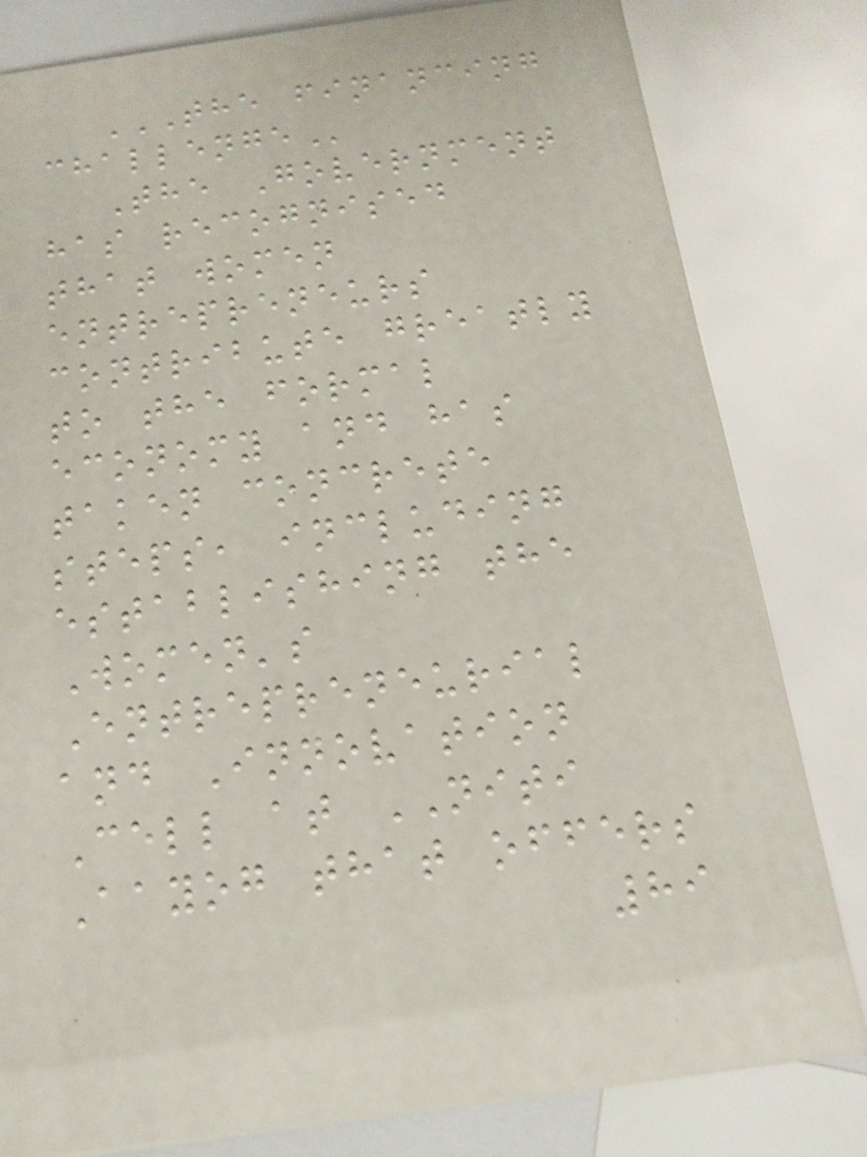THE FINANCING
CHALLENGE
The Government
has recognised
that women
entrepreneurs
contribute greatly
to the formal
economy and has
taken concrete
steps, including
establishing the
Women's
Entrepreneurial
and Innovation
Cell at NITI
Aayog that offers
89
